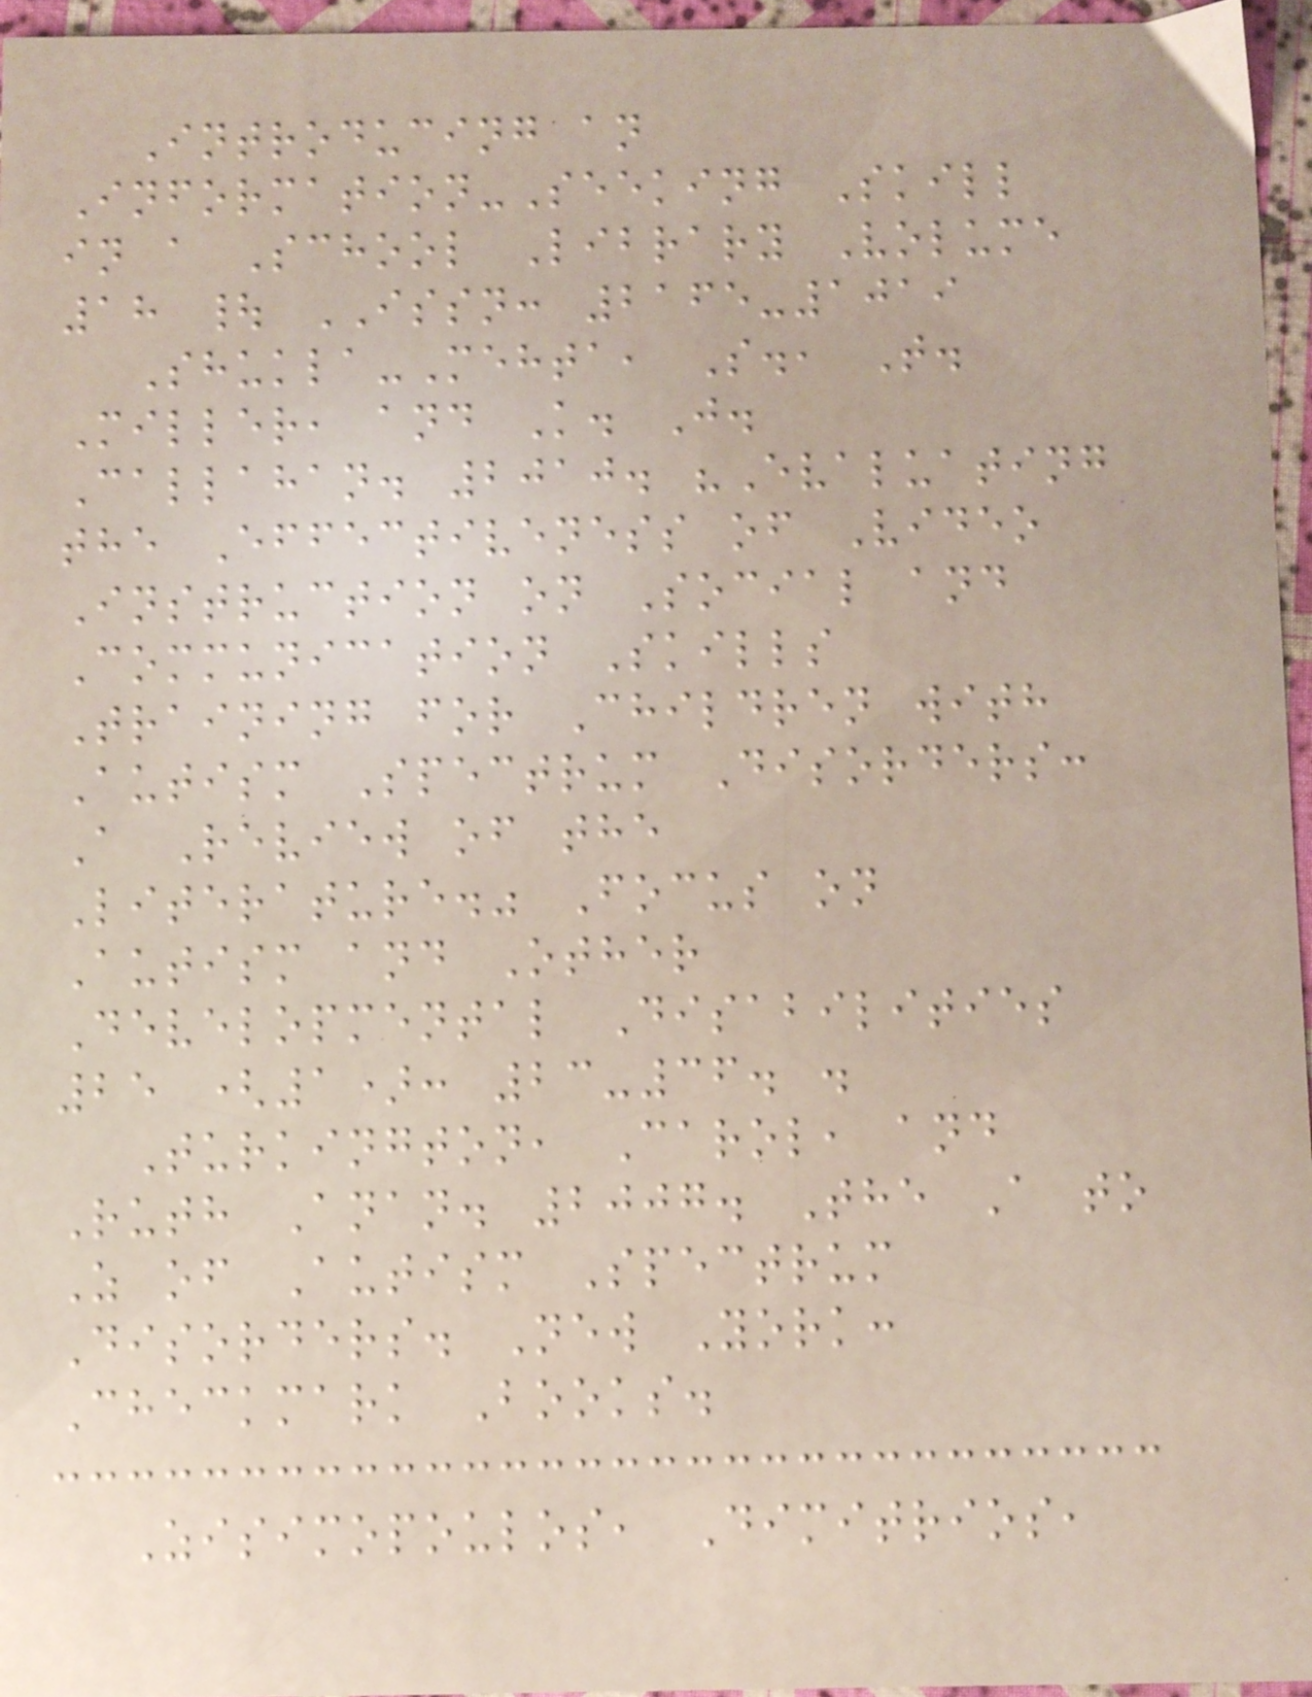Introducing an
Information-Seeking Skill
in a School Library Volume
18 | ISSN: 2165-1019
Shukla-Mehta, S., T.
Miller, and K. J.
Callahan. 2010. "Evaluating
the Effectiveness of Video
Instruction on Social and
Communication Skills
Training for Children with
Autism Spectrum Disorders:
A Review of the
Literature." Focus on
Autism and Other
Developmental Disabilities
25 (1): 23-36. .
Turkington, Carol, and
Ruth Anan. 2007. The A to
Z of Autism Spectrum
Disorders. New York:
Checkmark Books.
Zisimopoulos, Dimitrios,
